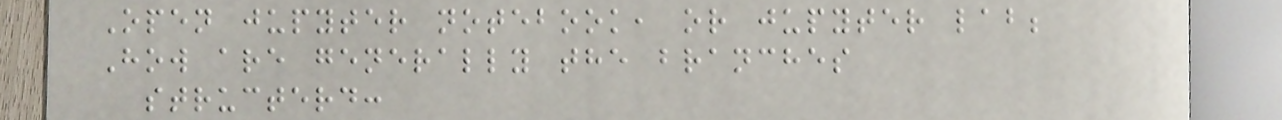Open jupyter notebook, or jupyter lab;
How are generally the branches
structerd:
